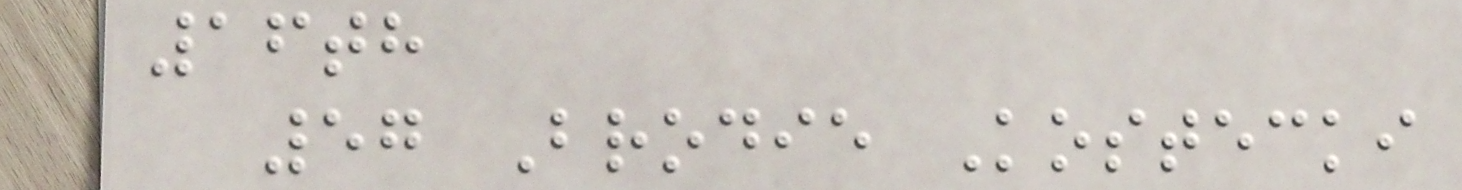16th
57 Brodie Kostecki
